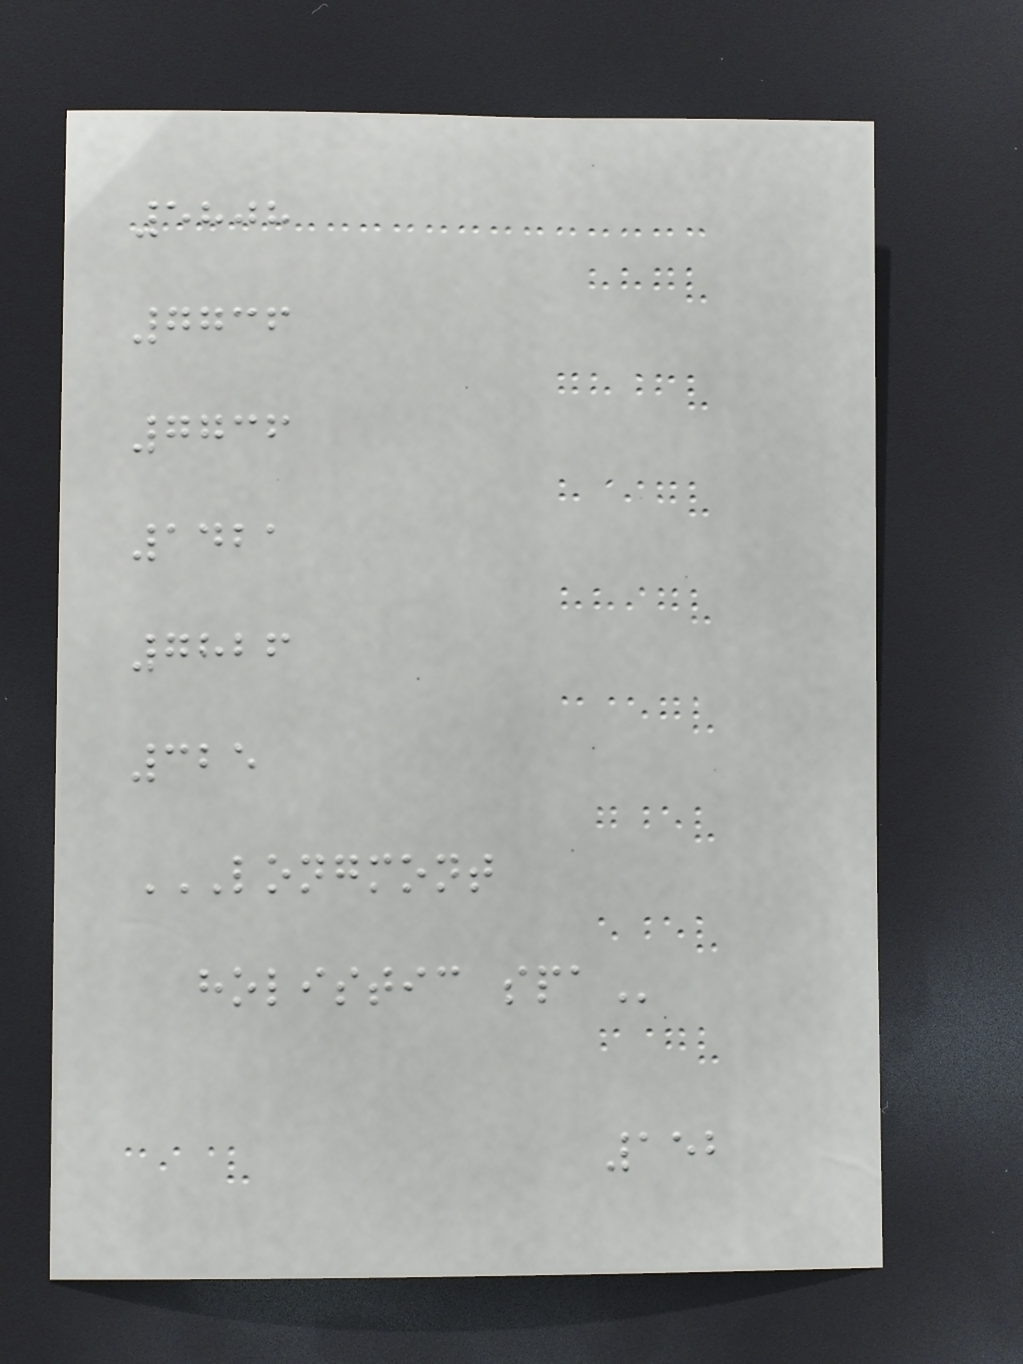5808
7736
7736
1421
7826
325
LONGMONT
HOLISTIC SPA
152
